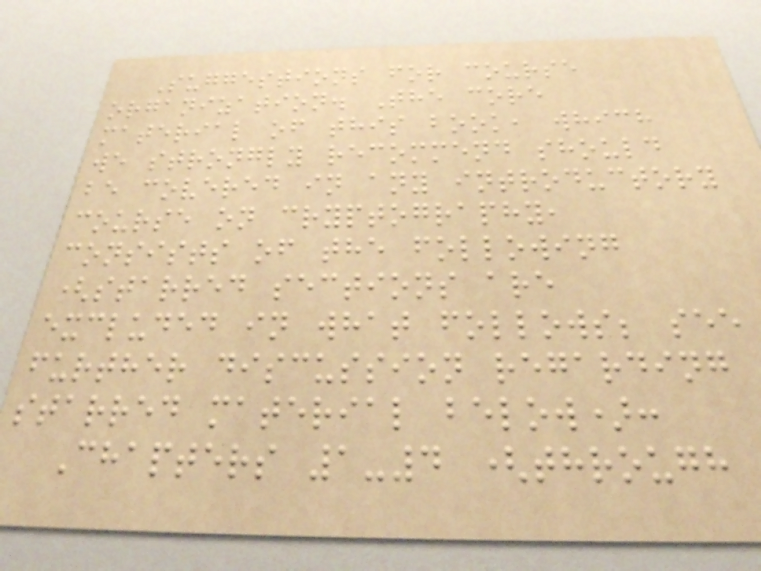Suggestions for course
organization. The core
material of this book, which
we strongly recommend should
be covered in any introductory
course on cryptography,
consists of the following
(starred sections are
excluded in what follows; see
further discussion regarding
starred material below):
Chapters 1-4 (through
